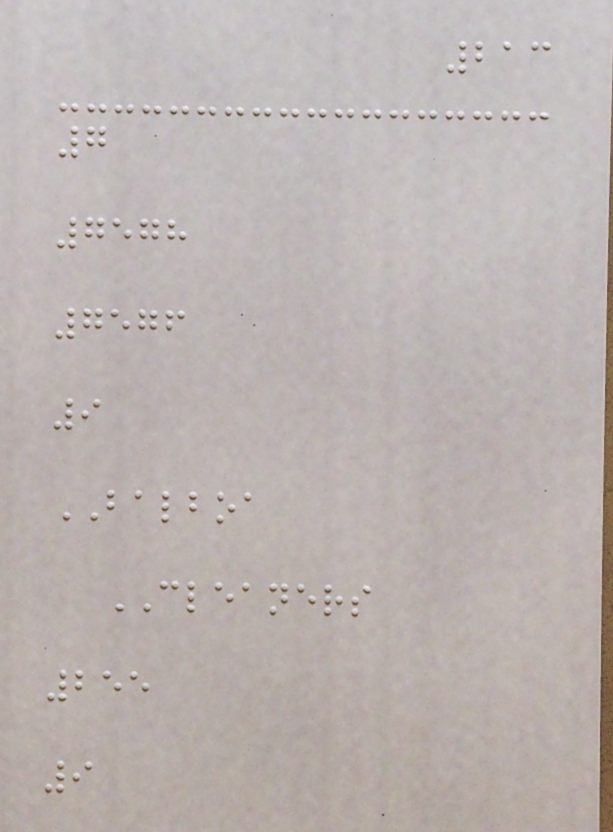213
7
7578
7576
9
BALBOA
CLEANERS
255
9
